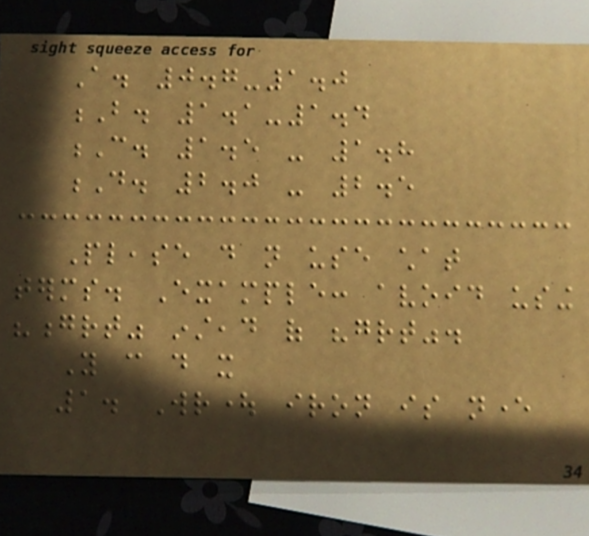A. 0.7-1.0
B. 1.1-1.4
C. 1.5 - 1.8
D. 2.0 - 2.5
Please do not use chat
terms. Example: avoid using
"grt" instead of "great".
You can do it
1. Wrought iron is never
